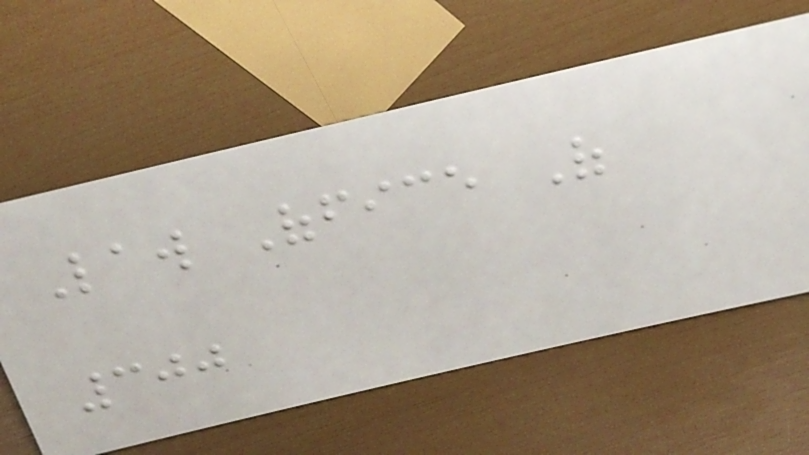Law Office Of
300
